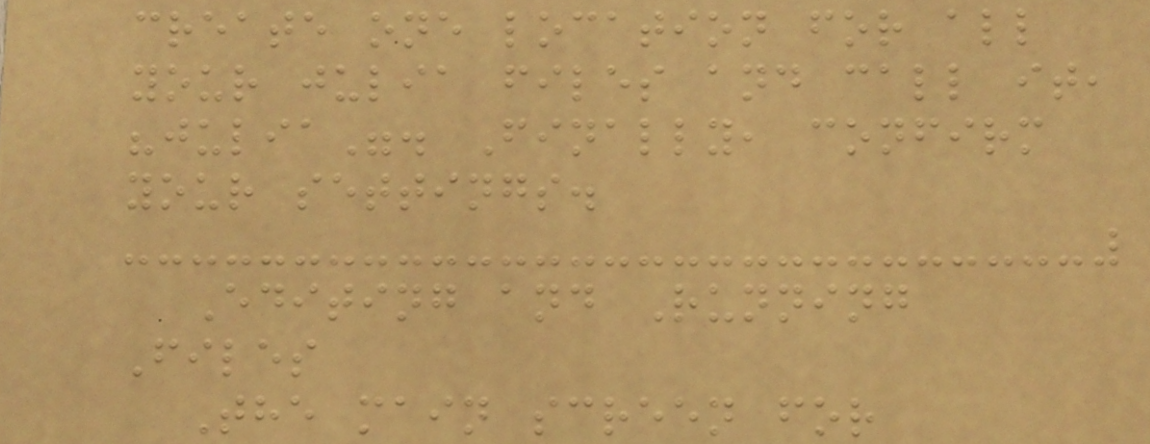create one location for all
your julia files and call it,
"julia". Finally, confirm
your settings.
Editing and Running
Files
The main screen for
